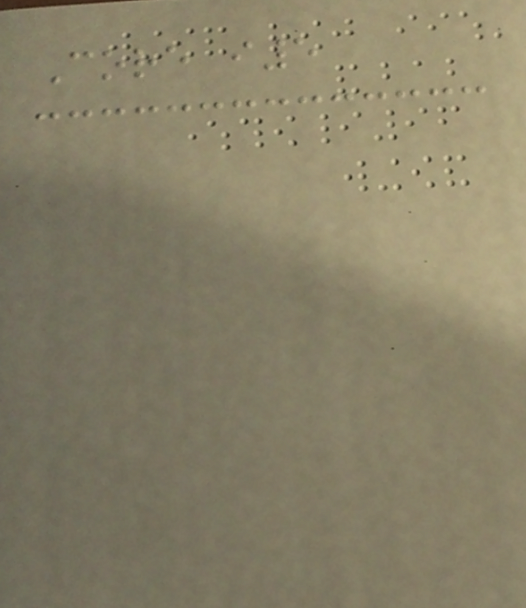Core i5
